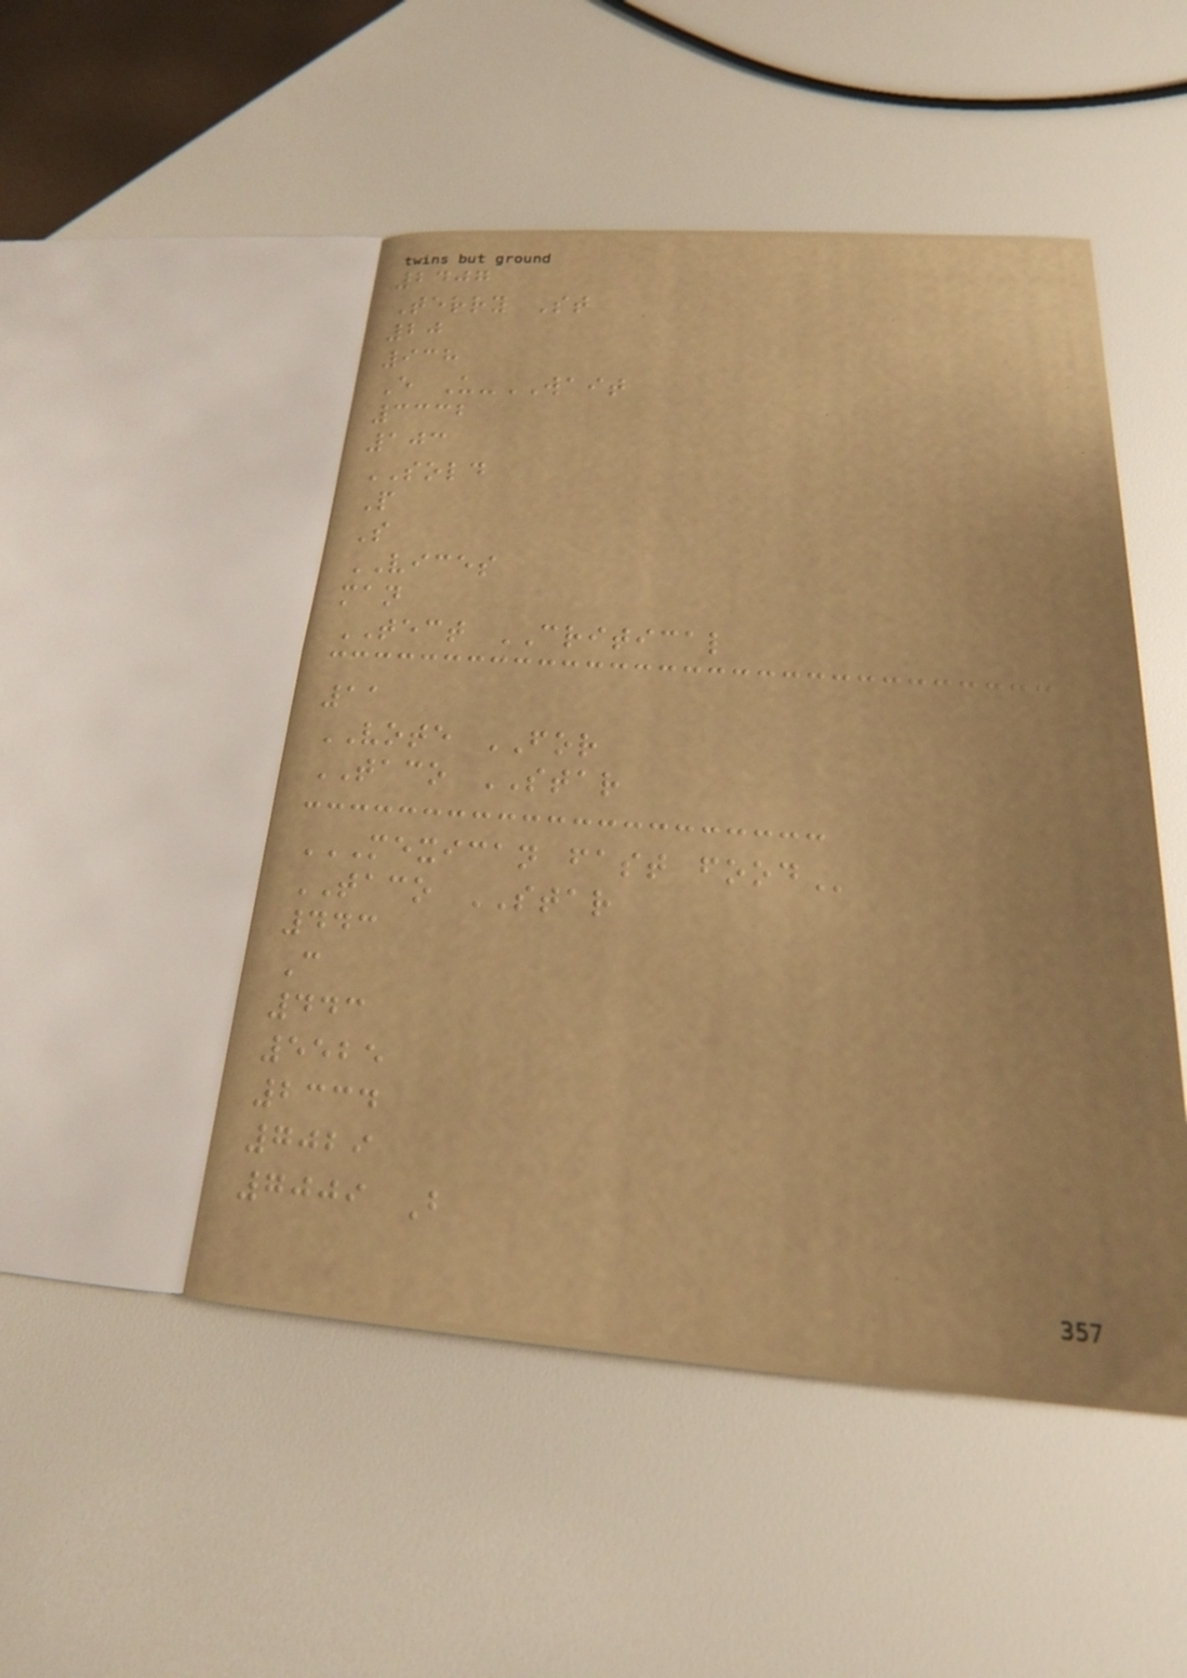2407
Terry St
20
938
E U-WAIT
3332
103
SOLD
P
S
VICES
man
TECT CRITICAL
11
VOTE FOR
TACO STAR
MEXICAN FAST FOOD
TACO STAR
443
C
443
5525
2334
7029
7009 B
